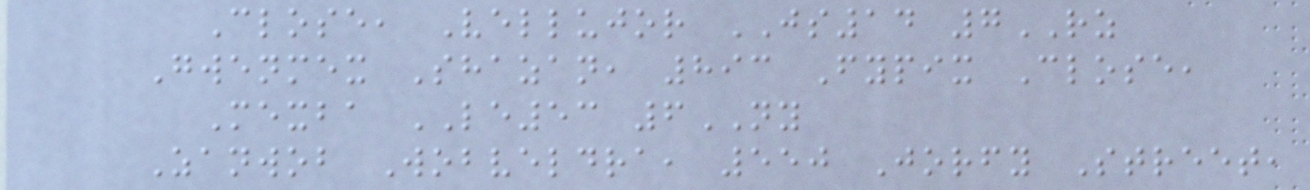Close, Vellujor JS14 7RZ
Gwenmex Shazan, 893 Fypix Close,
Mexba LE53 6NY
Zanwob Wobveldra, 550 Jorfy Street,
